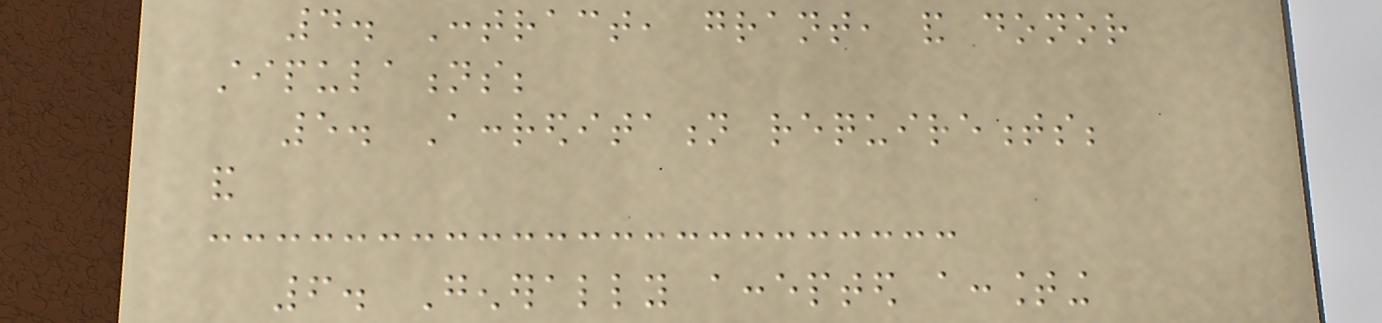4. Contract, grant, and donor
stipulations;
5. Accreditation requirements;
and
6. Generally accepted accounting
